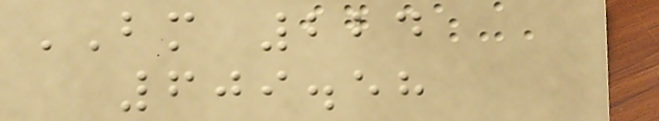BM 224
609.58
